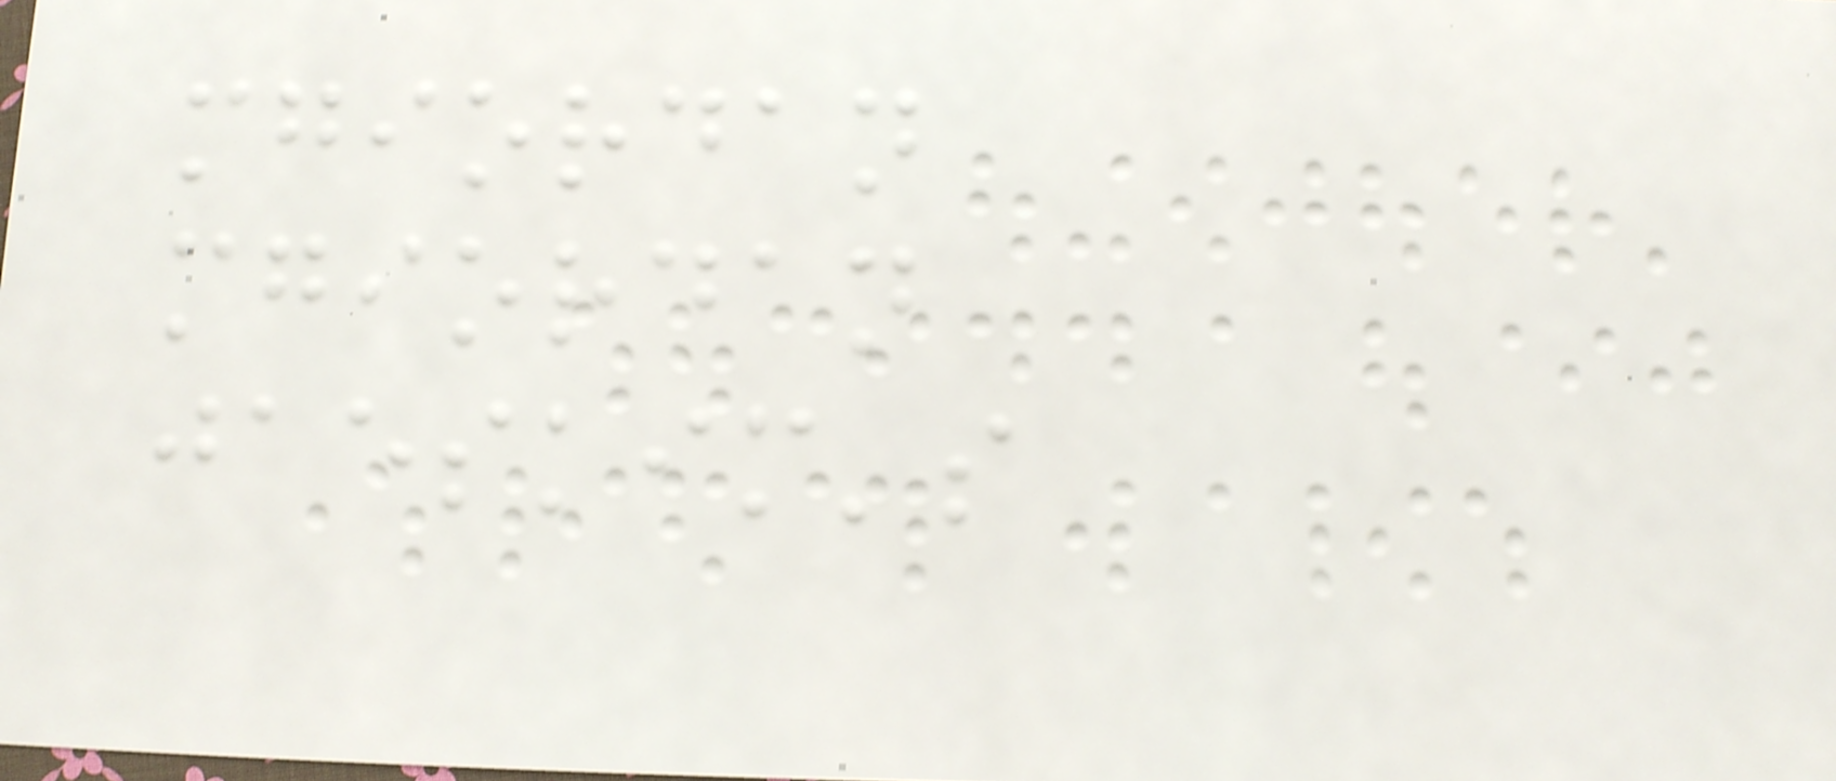mgiordan
mgiordan
jaeskim's
